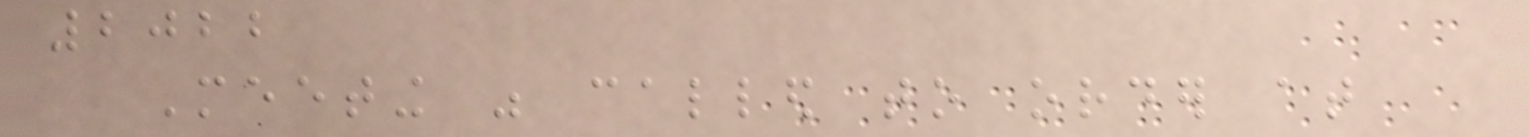2022
Meeting was called to order at
